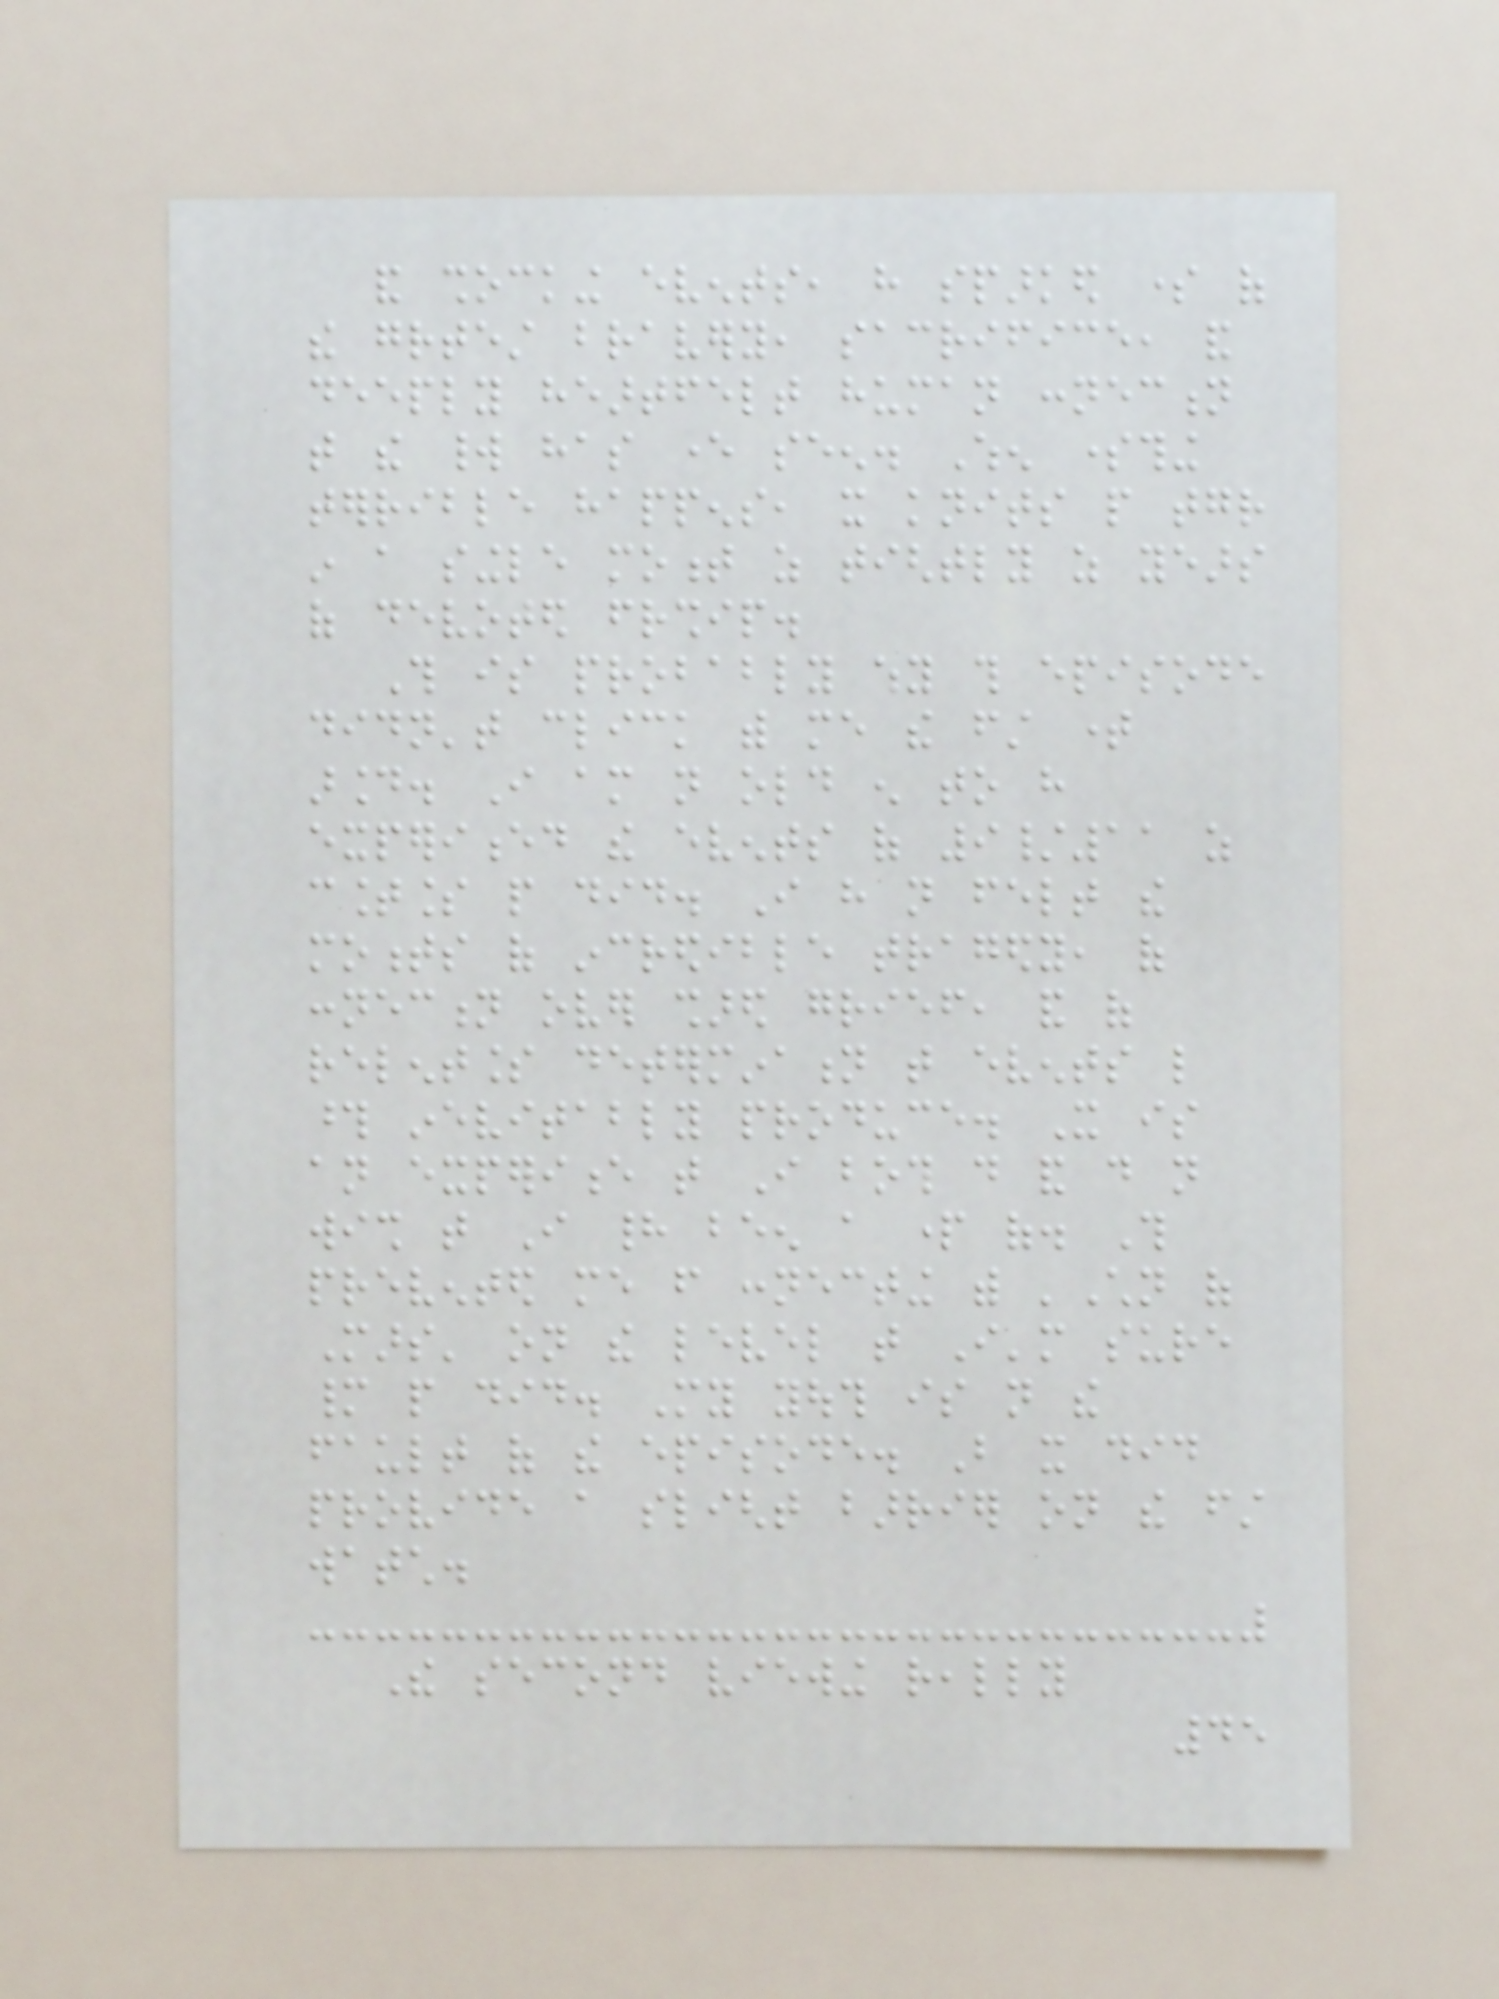and shocking events, have sparked some of
the greatest bravery, sacrifice, and
deeply heartfelt human connection
that the world has ever seen. When something
terrible happens, it knits people together
in a single moment as tightly as years
of devoted friendship.
This is probably why this episode
didn't click with me the first time
around. I am not old enough to have
experienced the events of 9/11 as
countless people did. I have not felt the
moments of incredible tragedy, of
connection over shared grief, and of
relentless determination that events like
those inevitably produce. It is
an experience that I both do and do not
wish that I had been a part of. This
prevented me from connecting with 'Children of
Mars' on the level that I'm sure
many people did. My youth is not the
fault of the episode. But it did
provide a slight barrier on the first
watch.
The second viewing really
45
